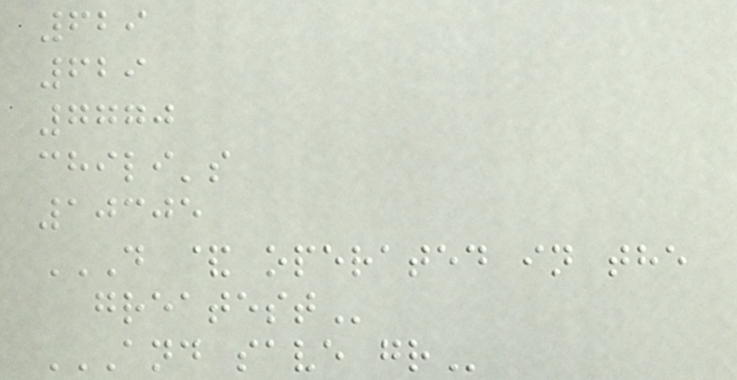629
629
7770
chili's
10305
D & OPERATED IN THE
GREATEST
AND SAVE GR
